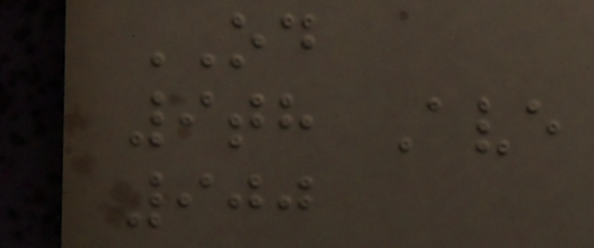OD
9th Ave
900
